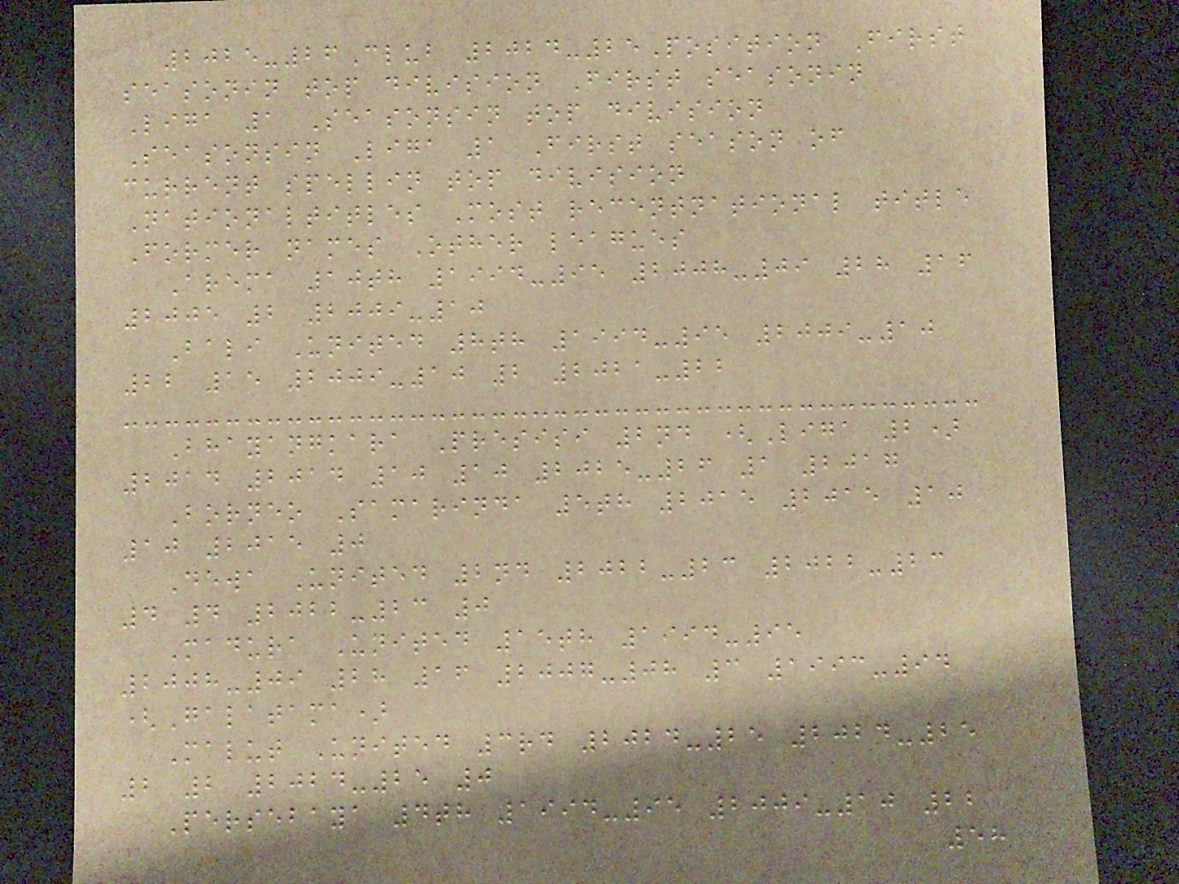2025-26Club 2024-25Position First
seasonin top division First seasonin
Liga 1 Seasonsin top division
Seasonsin Liga 1 First season of
current spellin top division
Nationaltitles Most recentnational title
Former names Other leagues
Arema 10th 1994-95 2008-09 28 16
2005 2 2009-10
Bali United 8th 1994-95 2009-10
22 15 2009-10 2 2021-22
Bhayangkara Presisi 2nd (Liga 2)
2014 2014 10 10 2025-26 1 2017
Borneo Samarinda 5th 2015 2015 10
10 2015 0
Dewa United 2nd 2022-23 2022-23
4 4 2022-23 0
Madura United 15th 1994-95
2008-09 28 16 2007-08 3 1993-94
(Galatama)
Malut United 3rd 2024-25 2024-25
2 2 2024-25 0
Persebaya 4th 1994-95 2009-10 22
58
